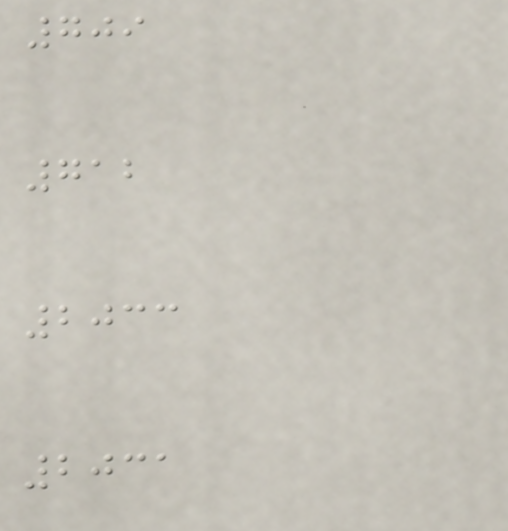709
712
2033
2031
